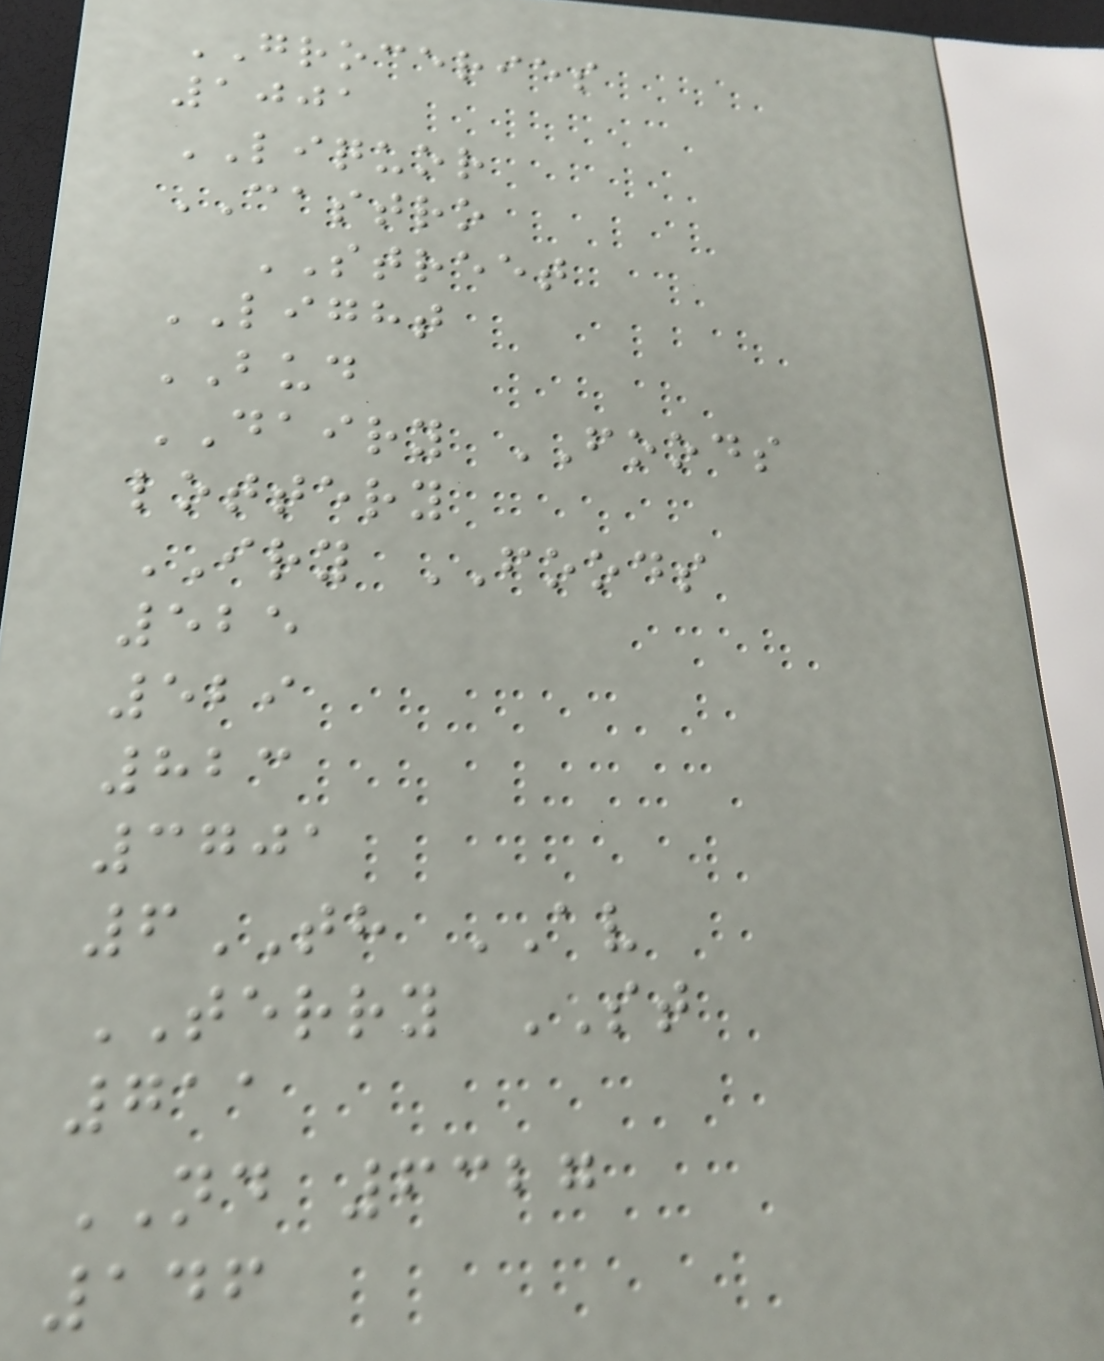GROCERIES
1001
LIQUOR
CASTRO
STREET
LIGHT
BUD
DAIRY FOODS
lottery
IRY FOODS
525
529
823
3701
6TH AV
TERRY ST
711
ND 6327
146
